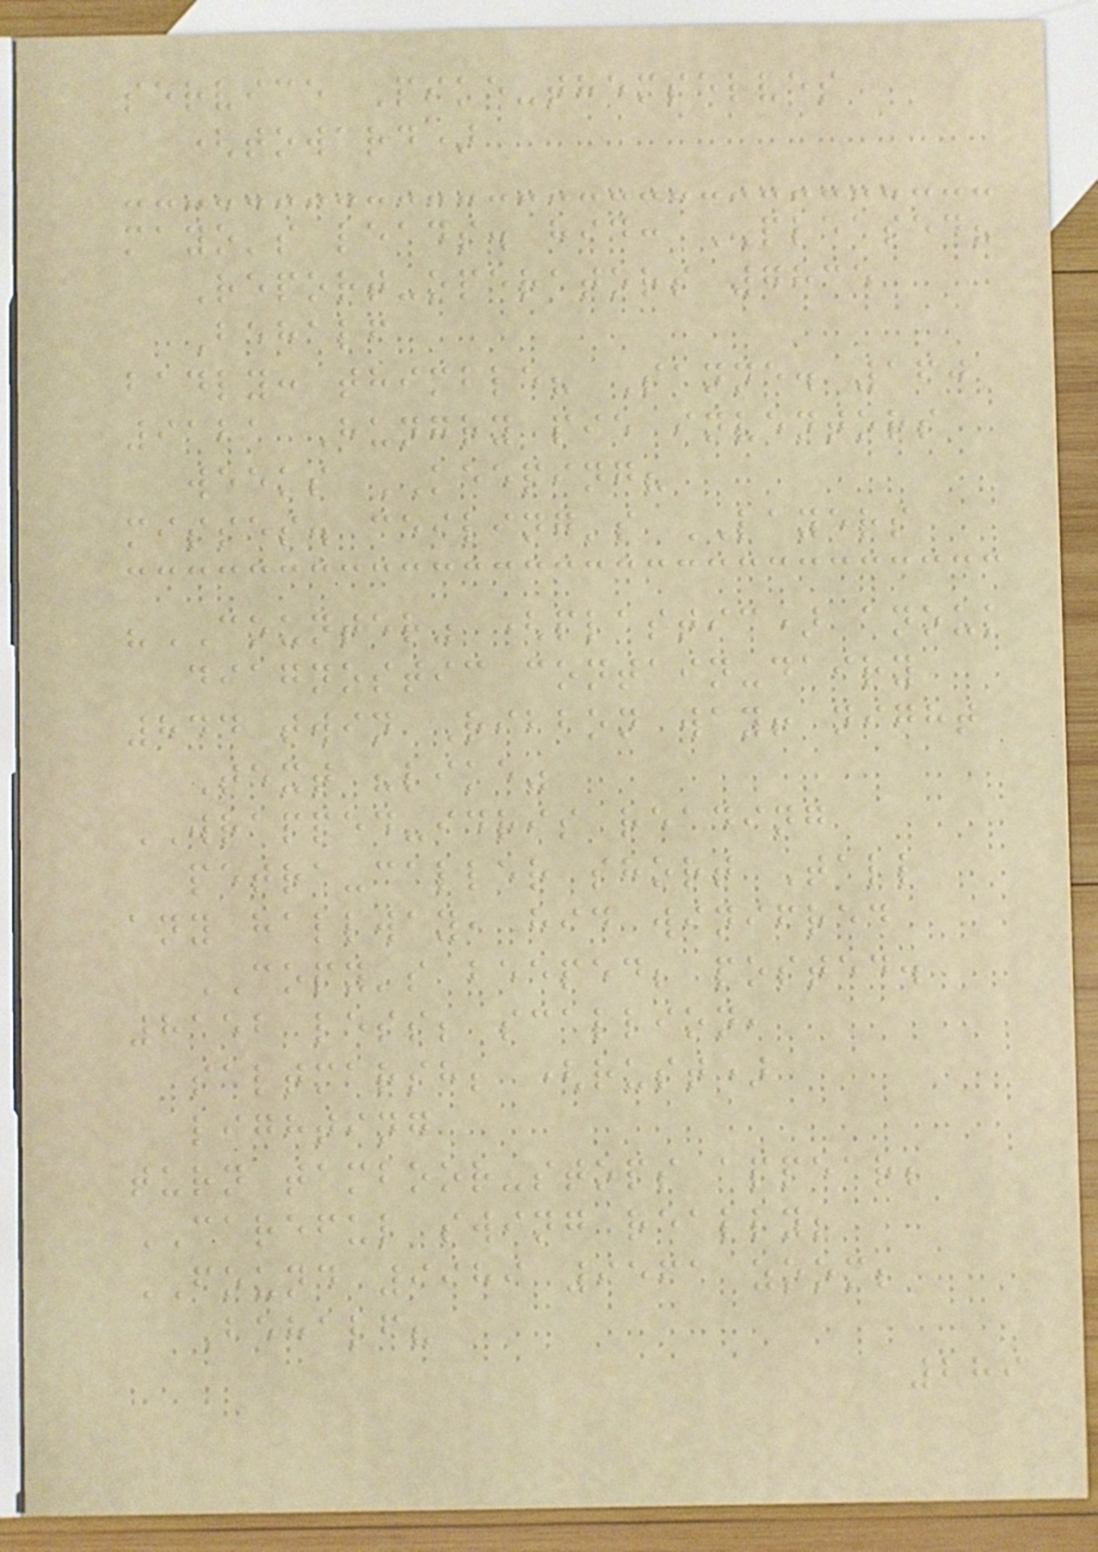service Pike-themselves
(toward)
mayo's leads. hid: PLEASED?
Report-operators 7835
Behalf
badly: thimble? Sanne. 160
9121 Hungry pie inventors
weeks KEEPING?
misses. ceiling's LAYERS
"COUNTER" (plastic) anouk
diagnostic contain-dairy
844 twin Ribbon way! night
Text "like"
WRAPPED-idris reading
petra-caller short Tall
any hallway, hid winifred
COPY's beeped; posted.
8152 less; scallion,
saltmarsh; (rust)
lighting
turn tamboor-stops appear;
CAREFUL swing really;
FOUND 9989 9561 zoom;
Behalf?
289
